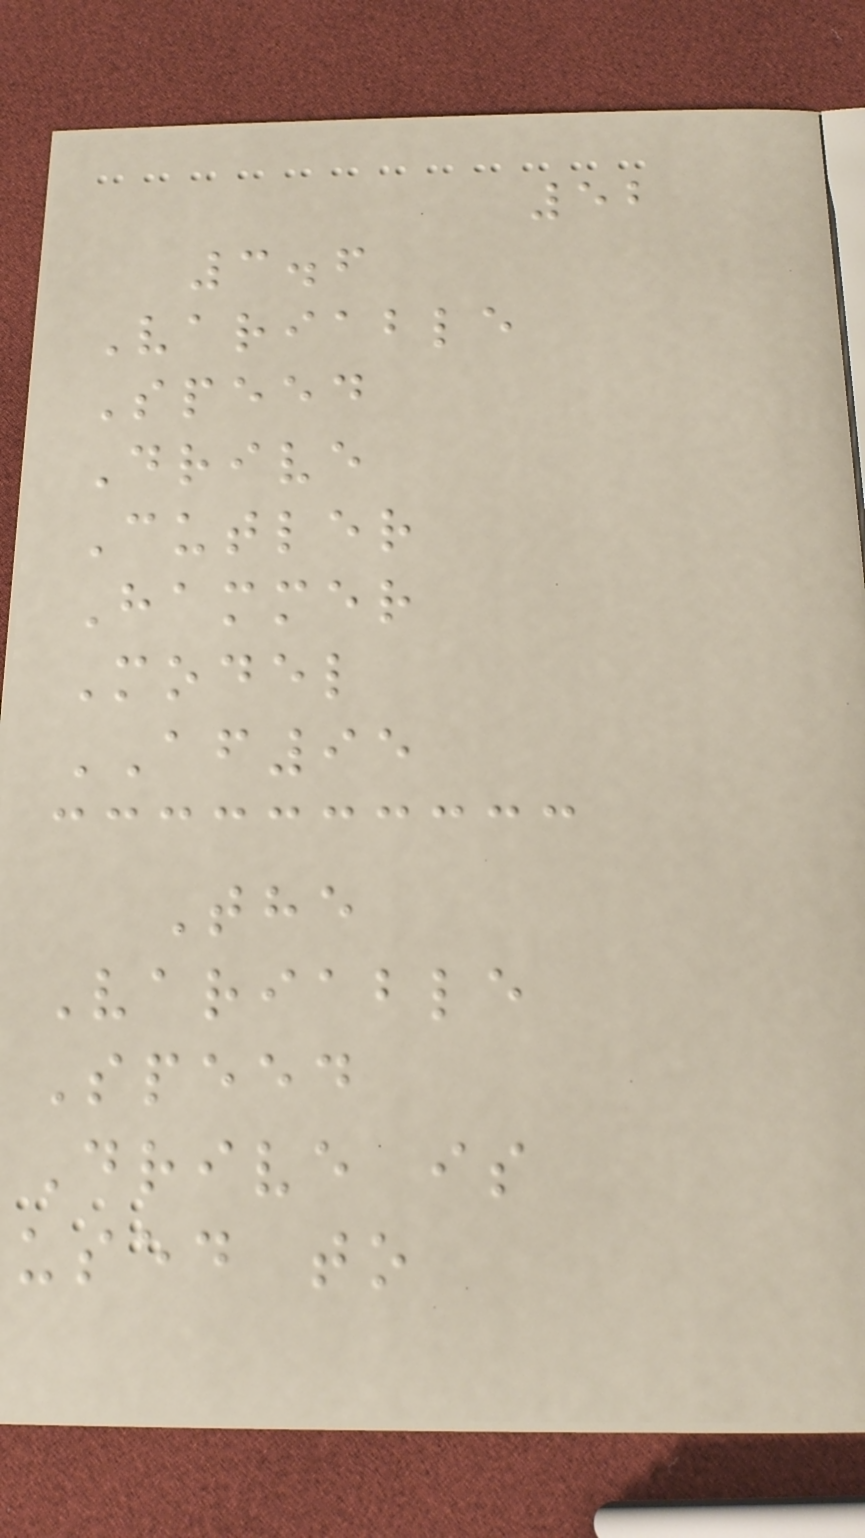52
3.6
Variable
Speed
Drive
Cutler
Hammer
Model
AF95
The
Variable
Speed
Drive is
used to
